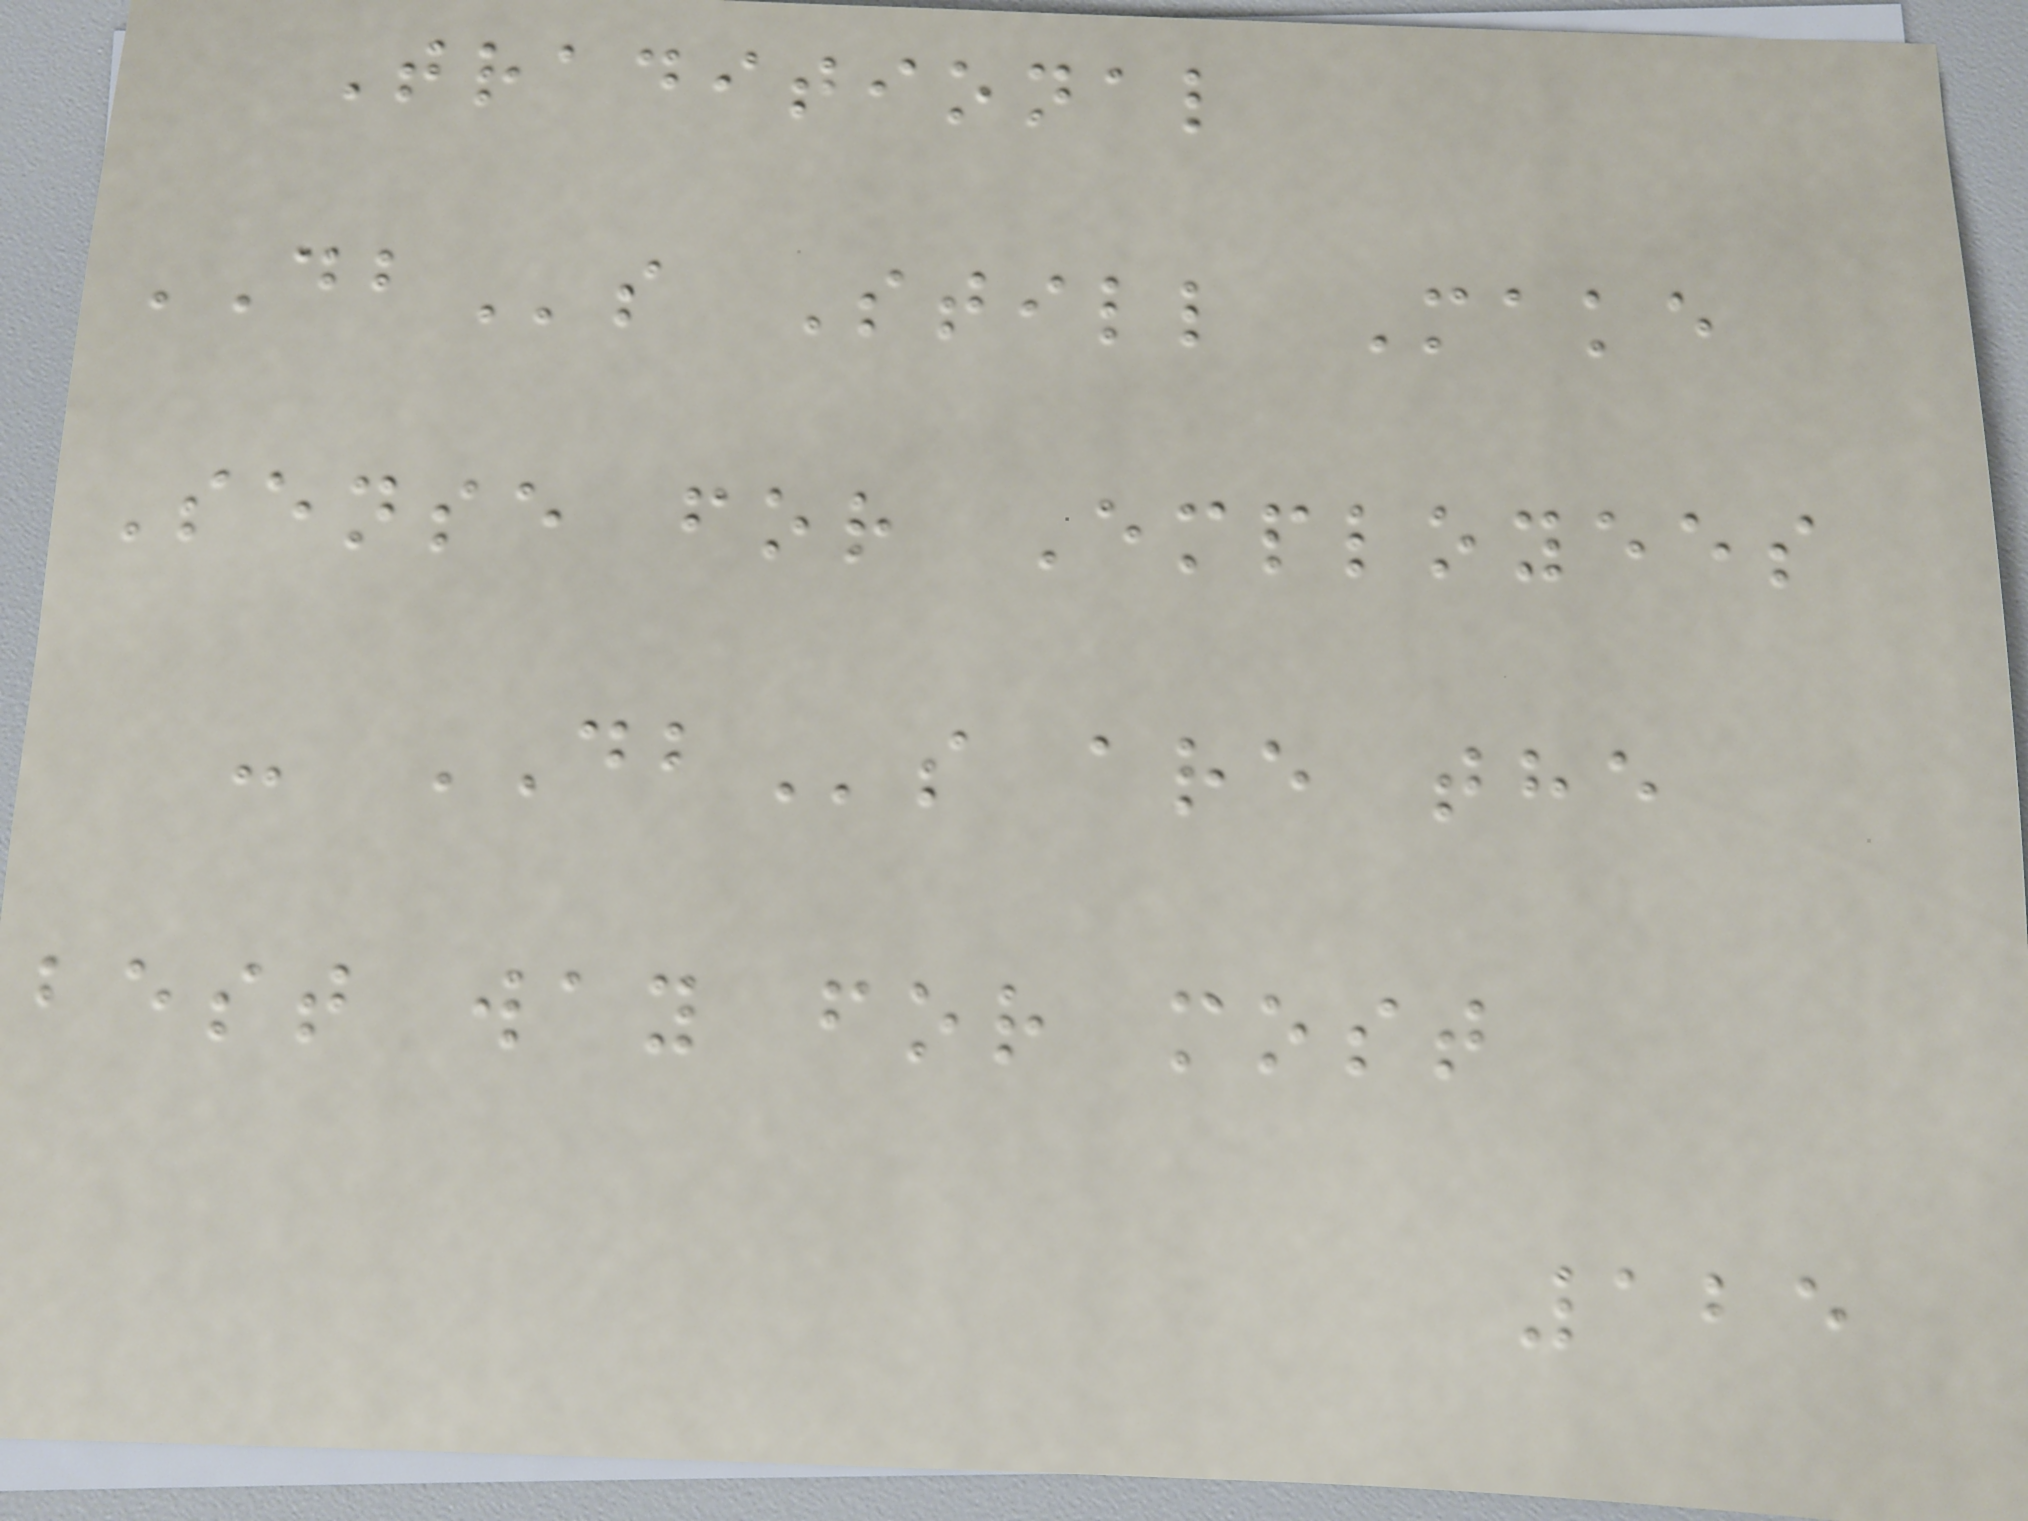Traditional
DBs Still Make
Sense for Employees
- DBs are the
best way for most
125
